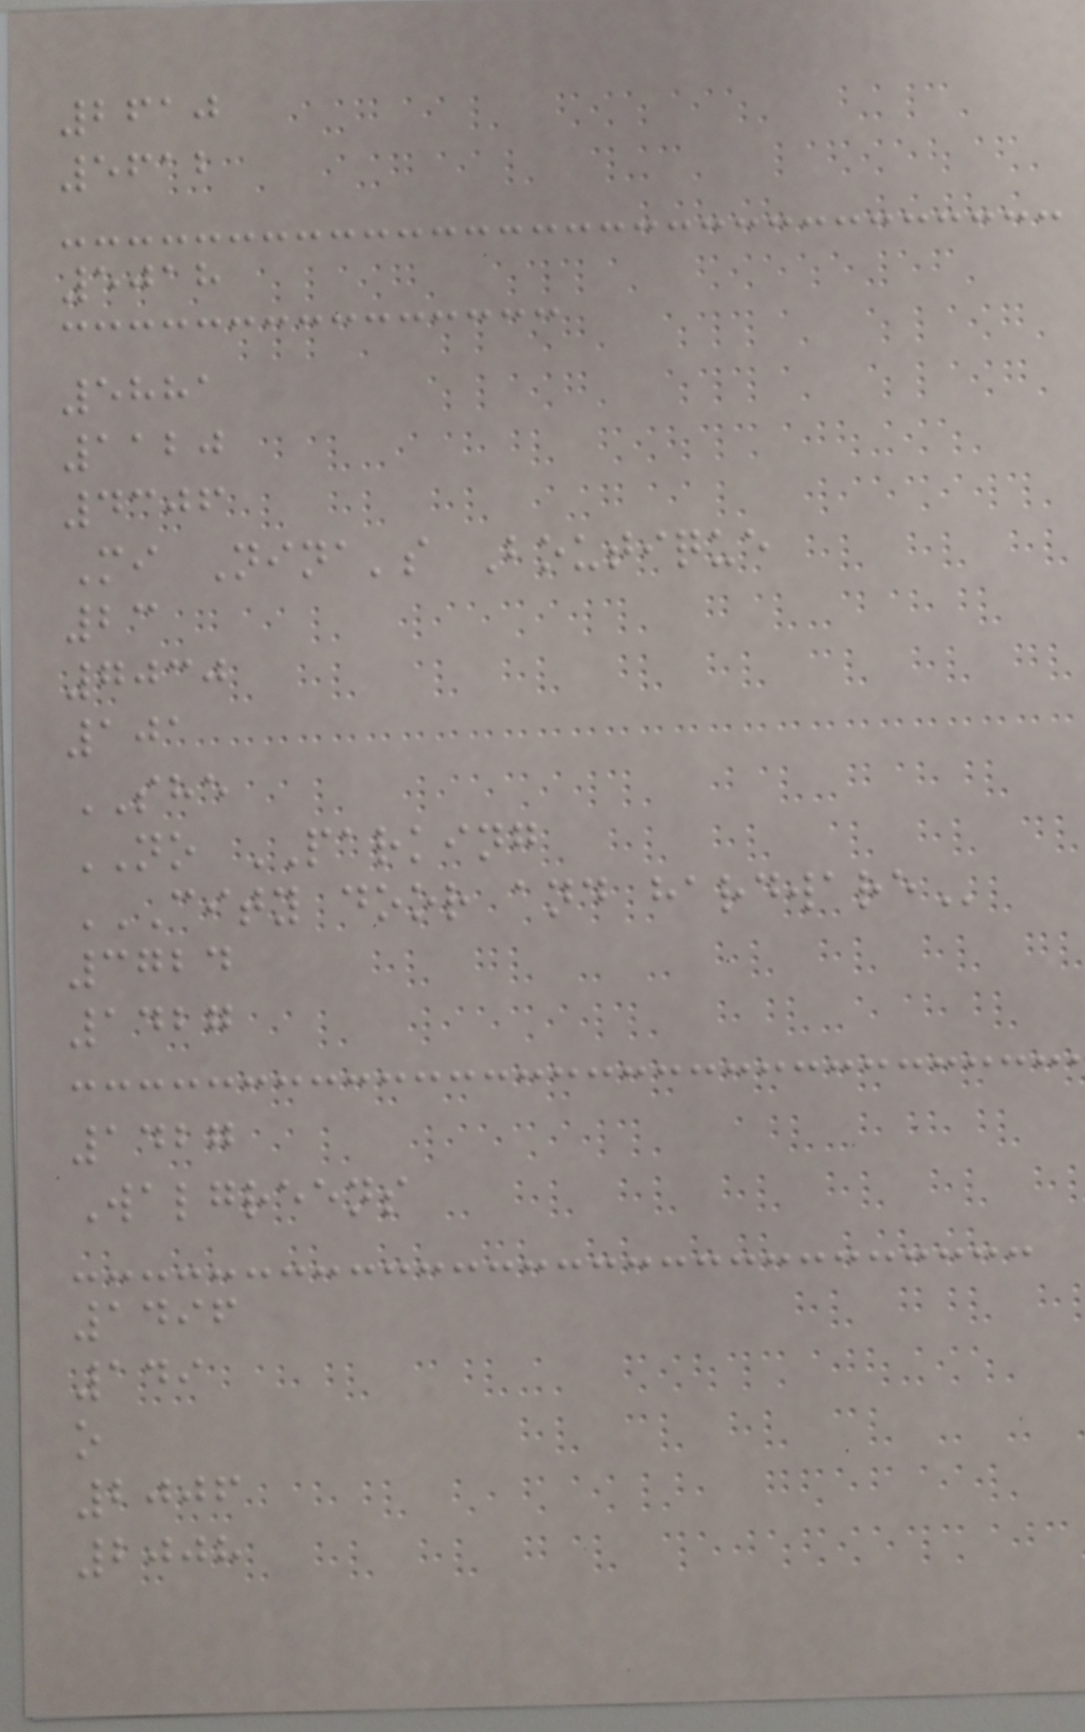2610
5612
5018
5881
1120
4306
Mi Nina's Boutique
23
7030
101
SHE
NO PARKING
CITY DOOR AND HARDWARE
3724
1427
1427
Walgreens
1496
149
o
2006
2008
